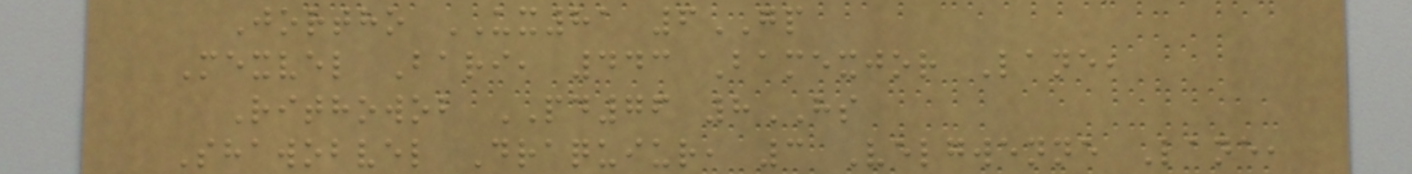Jortho UX81 6GP
Mexvel Bari, 443 Bamexjor Lane,
Rithowob PD76 8HS
Shawobvel Draquiur, 3 Velgwenne Lane,
